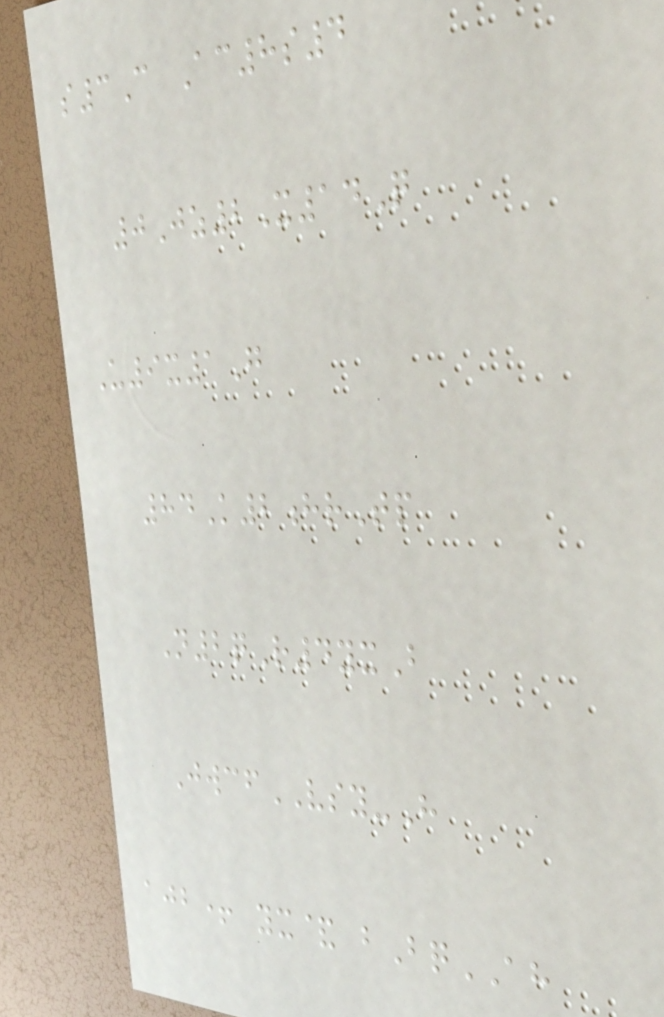s3C Ac8s4
0Jz2X14Q
U9x1G
84K2hrTp
N2qR4yxB
JwcfVSY-H
ajb+ yx& bBqAH
